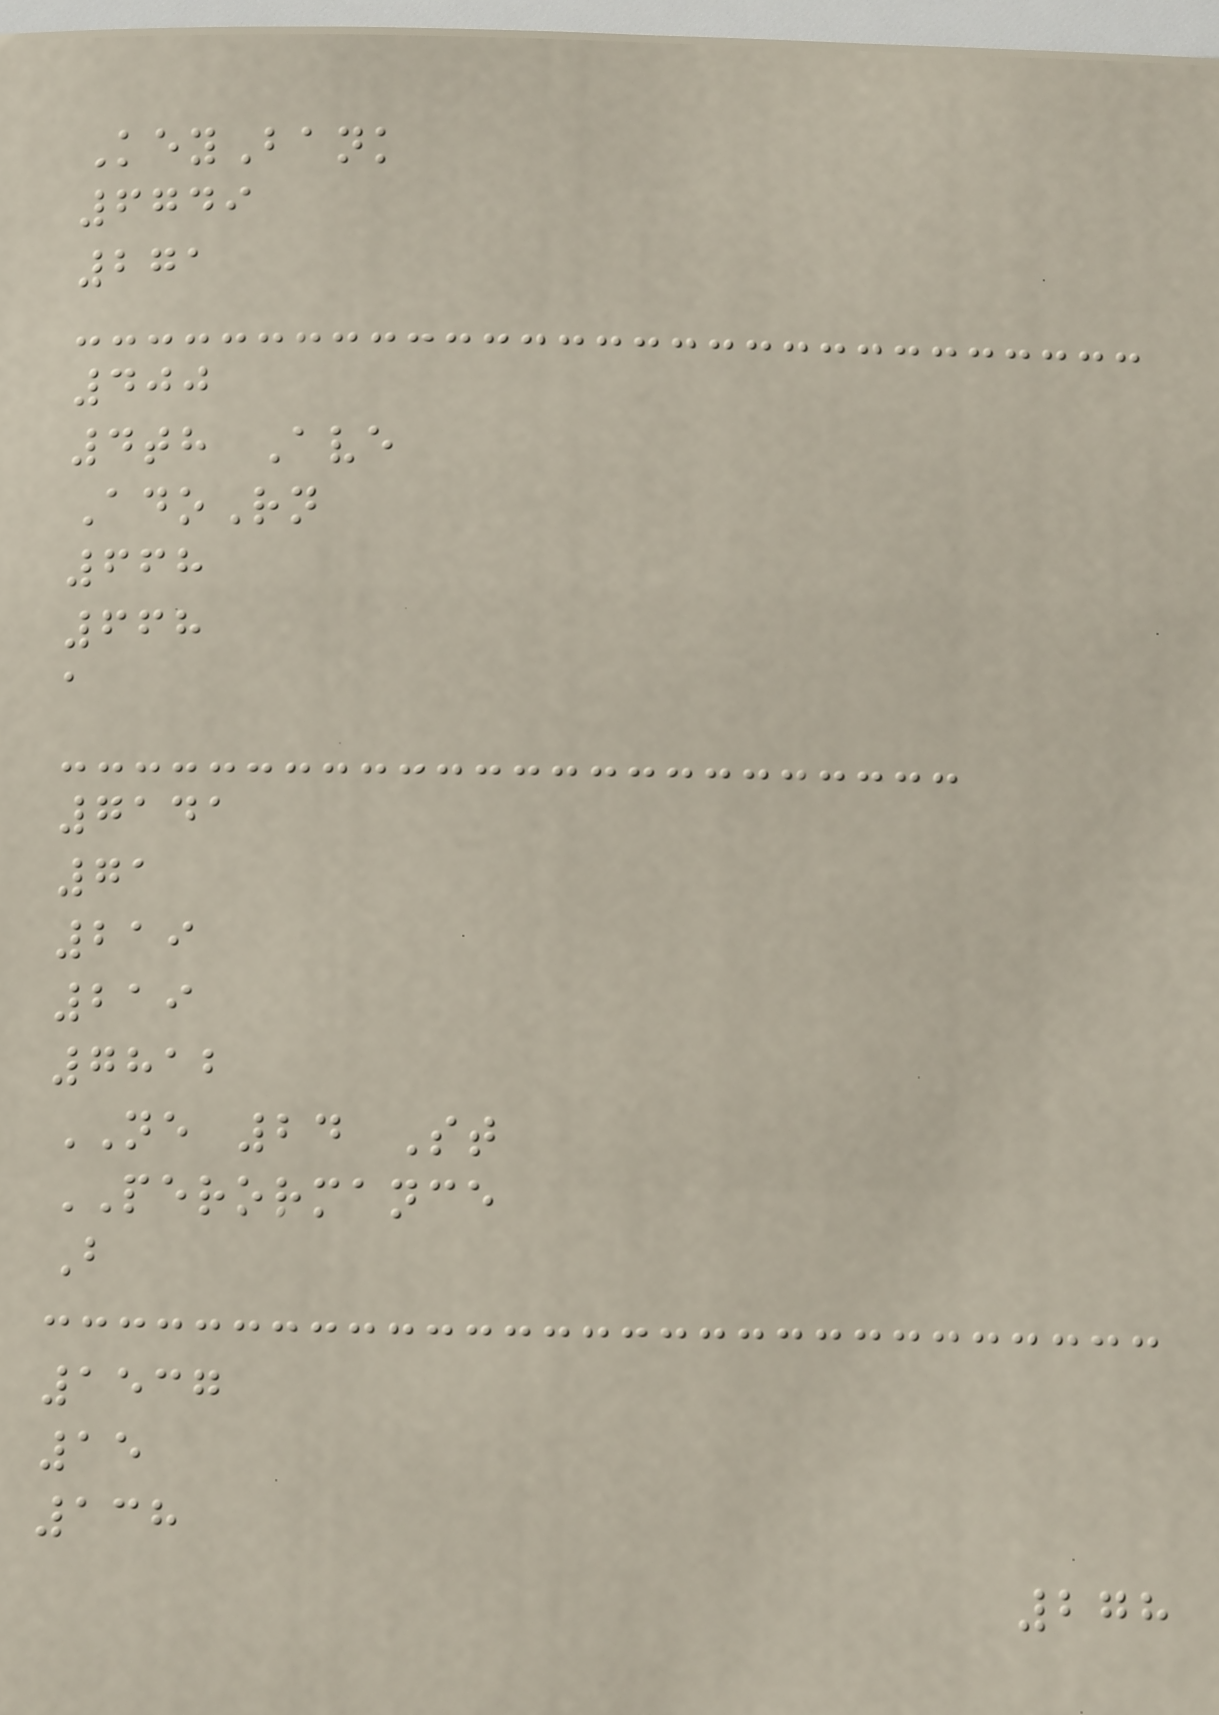KeyBank
6749
271
400
4th Ave
AdoRn
668
668
a
7141
71
219
219
7812
NE 24 St
PERORMANCE
B
1537
15
138
278
